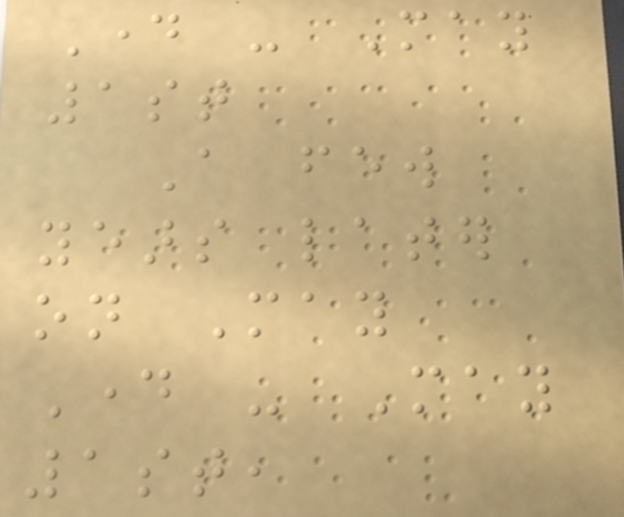Day - May
1st
A few
years later
on May
Day - May
1st,
